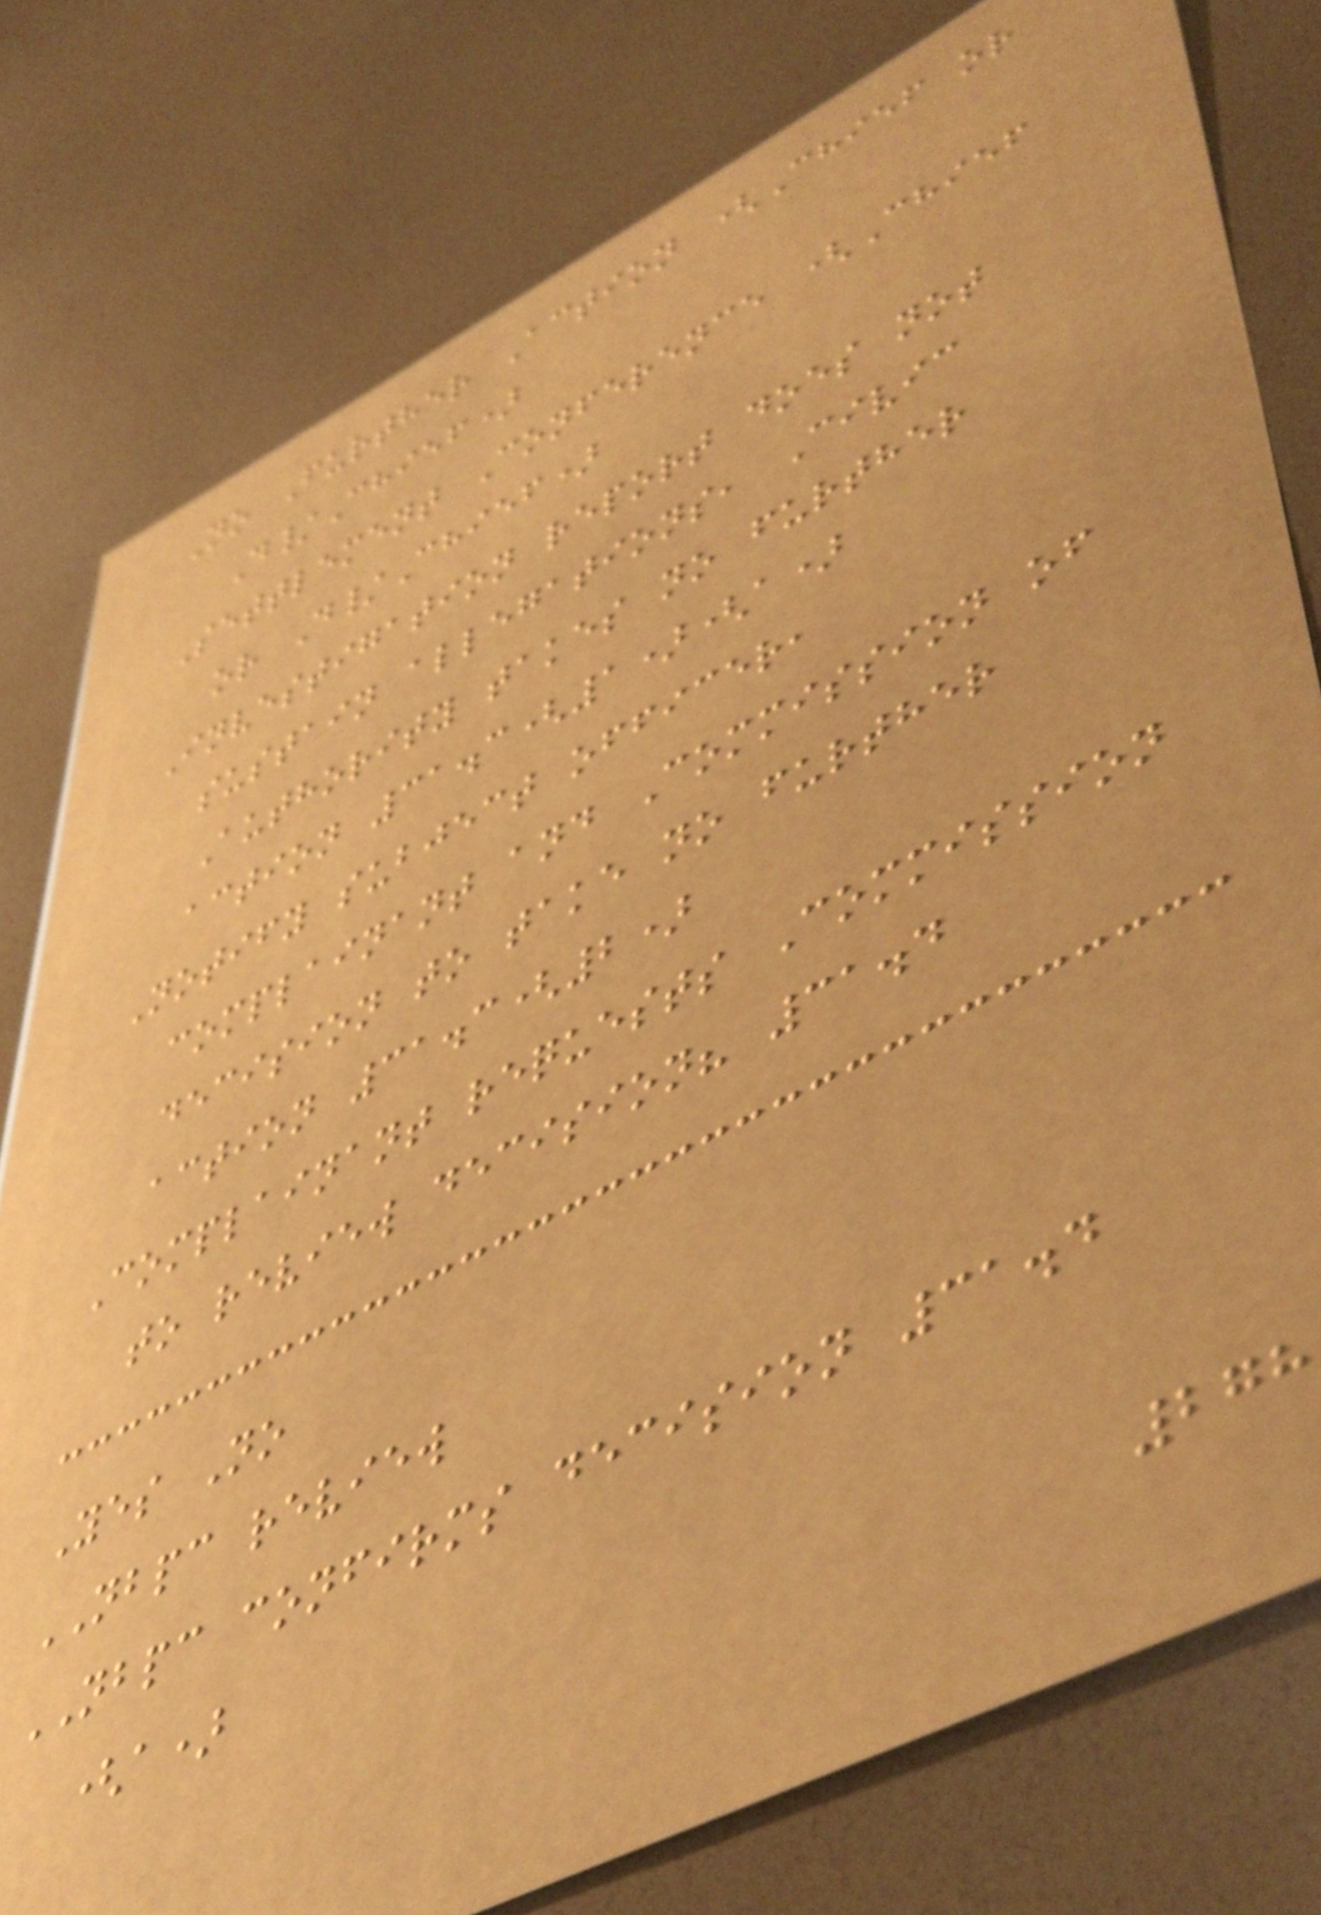No Further Action (Chief or
D/Chief)
Settlement Conference (Chief
or D/Chief)
Investigation report does not
sustain allegations, Civic
Authority takes no further
action 31.3(1)(a)
Notify subject officer,
complainant and Commission of
decision to take no further
action 31.3(2)
Complainant requests Commission
to review decision? 31.4
Yes No
NBPC review
NBPC confirms decision 31.4
(a)
278
